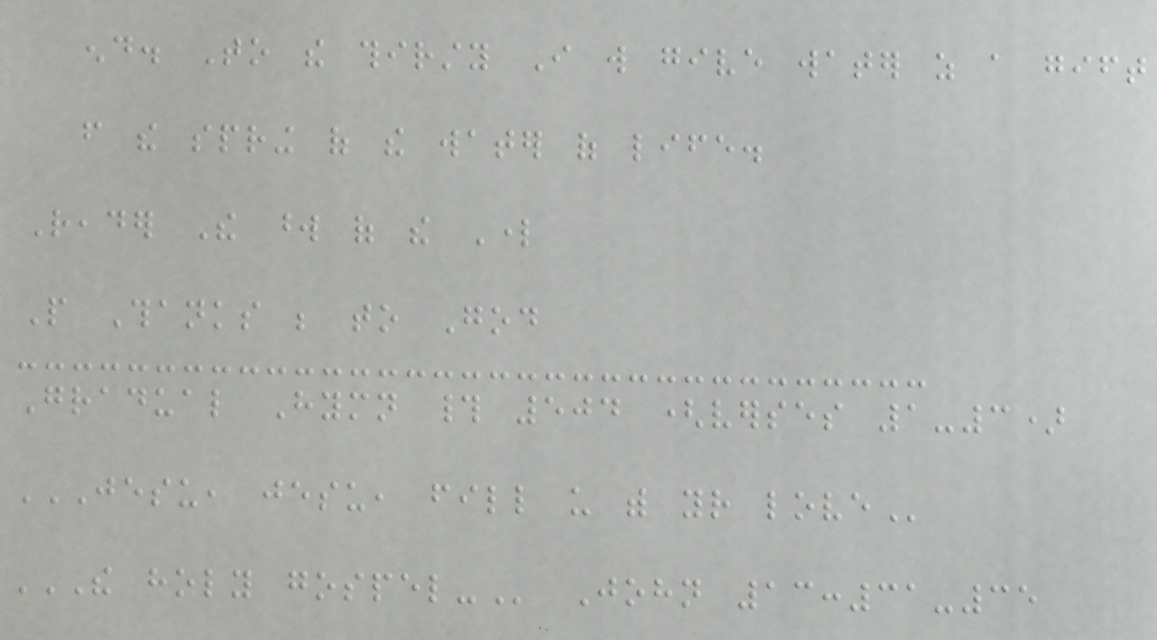end. To the thirsty I will give water as a gift
from the spring of the water of life.
Reader The word of the Lord
People Thanks be to God
Gradual Hymn # 504 (verses 1-3)
JESU, JESU, FILL US WITH YOUR LOVE
THE HOLY GOSPEL- John 13:31-35
